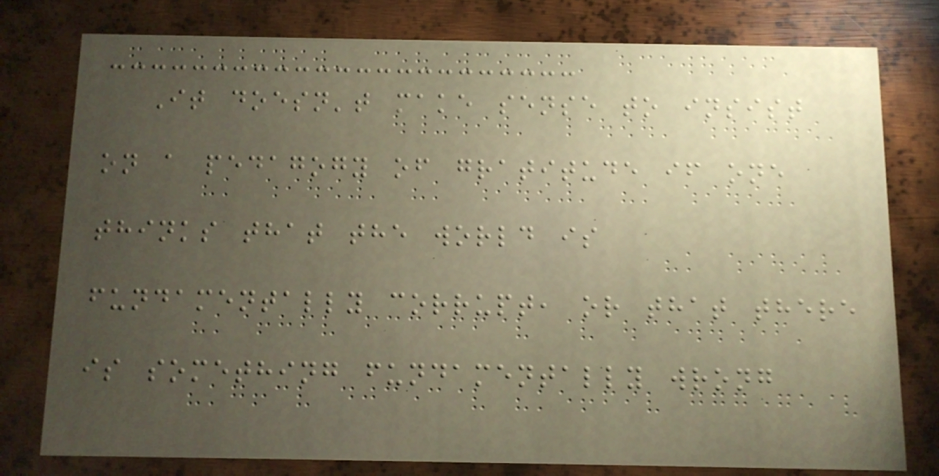It doesn't make sense to insist
on a pedagogy of gratitude if one
thinks that the world is
fundamentally corrupt, or that there
is something fundamentally wrong
